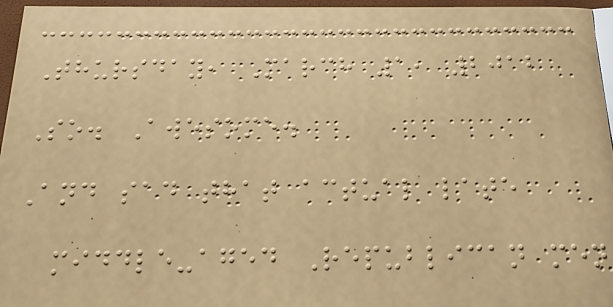Thursday, March 1, 2012
So. Awesome.
And sad that actual late
middle-aged Republican men
